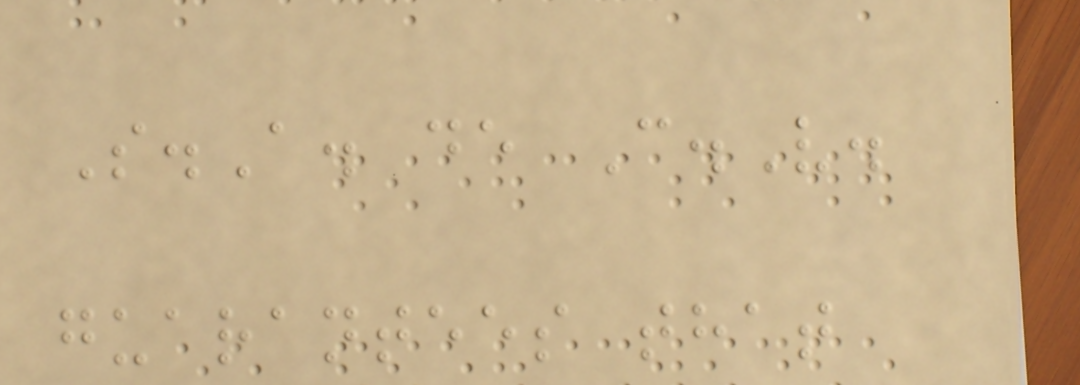S.A. de C.V.
guarantees that
